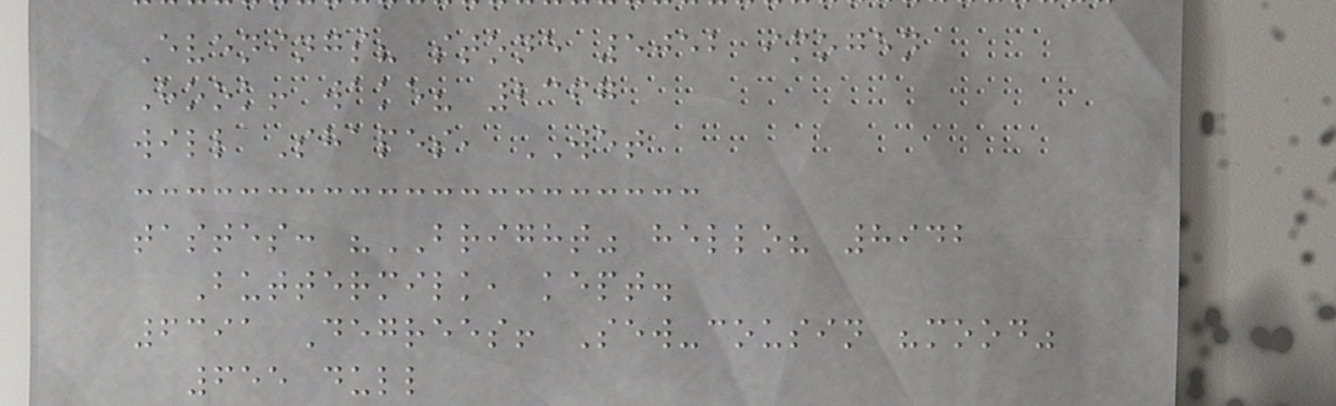Evenings? stone 5052 imogen
Hook! wake? 2367
will Shapes, WET
tastes: "BRIGHT" hello? 8942
Buttermilk, kept.
6391 Degrees! Sew-cousin "mood"
655 dull
